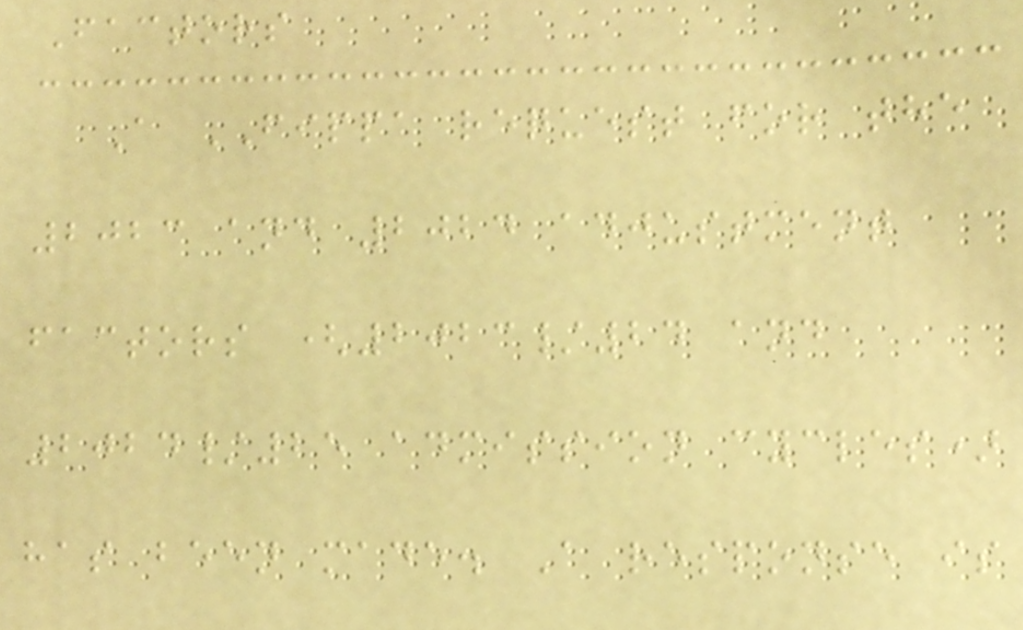Factors
A FIPPA request for the
2023 and 2024 adjustment
factors (2023/24 and
2024/25 admission cycles)
has been made. A response is
